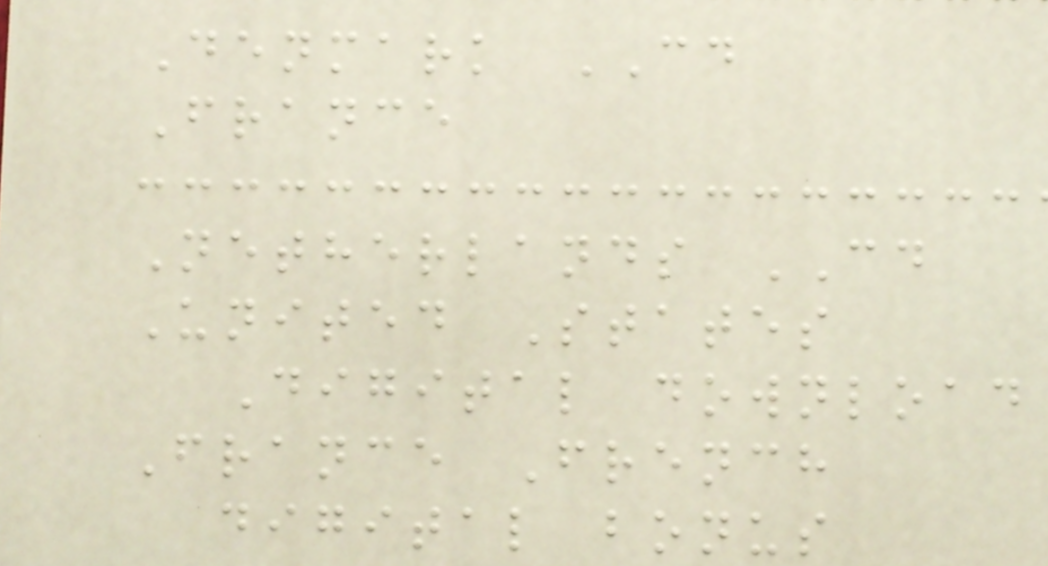Denmark CD
France
Netherlands CD
United States
Digital download
France French
digital bonus
